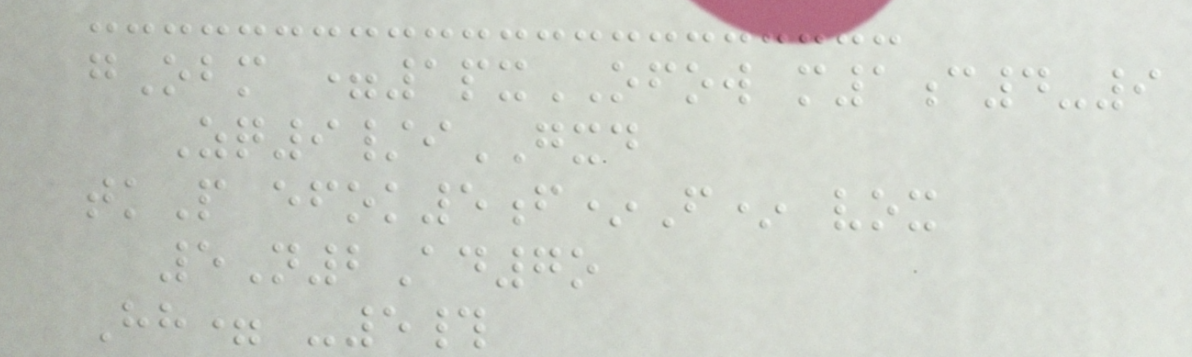gObm =1pxOFOW m1c4-9
Zq9/iGXD
tkP efok5f*F* vox
5N2Ad7o
Hh= -5#
